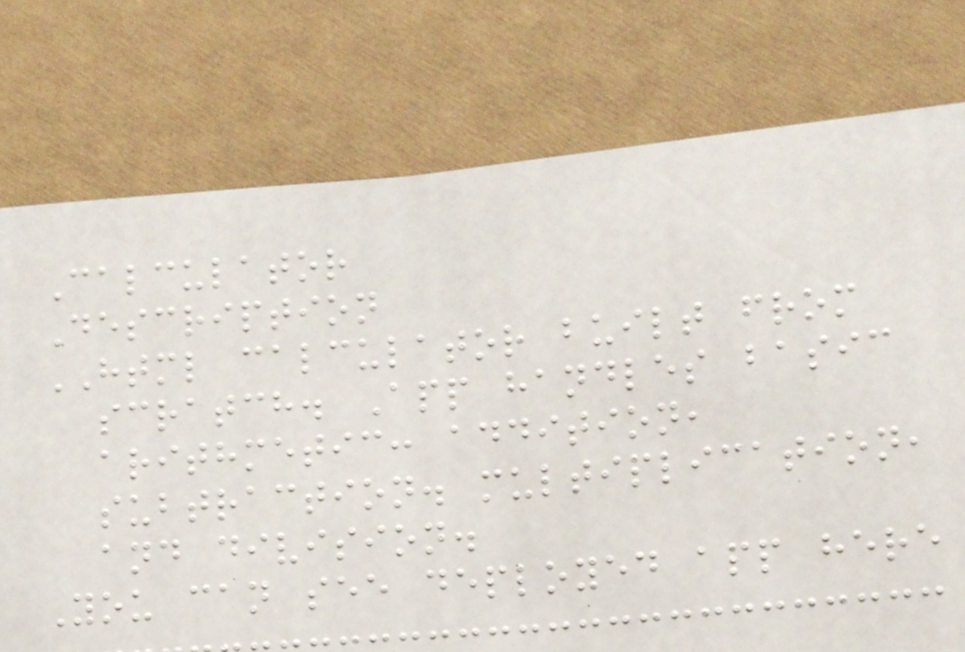Calculator
Description
HTML calculator built from
scratch. App handles basic
arithmetic: addition,
subtraction. multiplication,
and division.
You can see deployed app here
